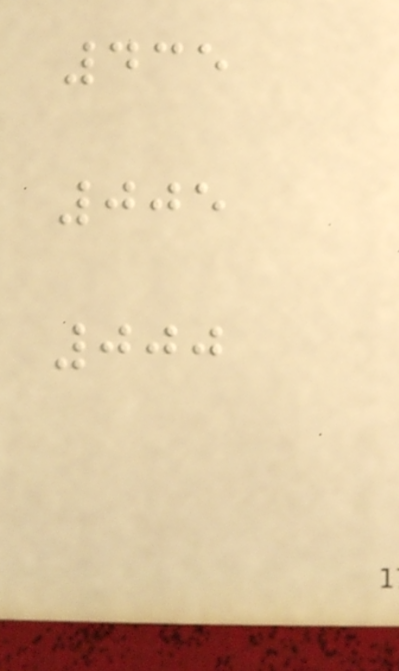435
005
000
